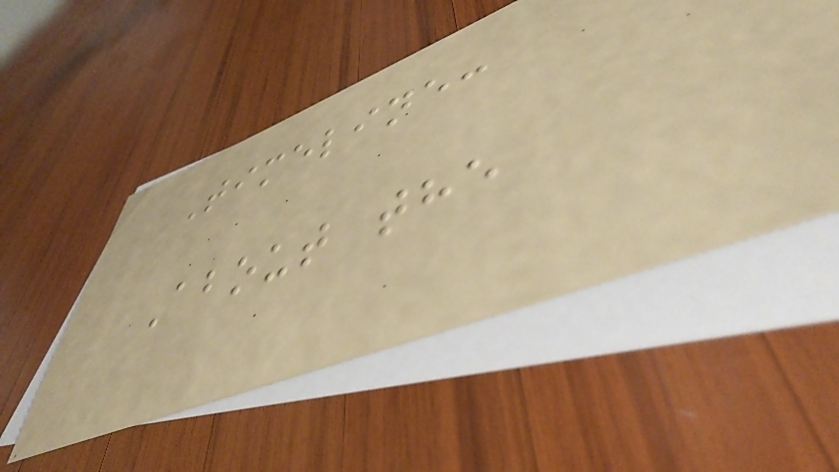Timeline:
About the
